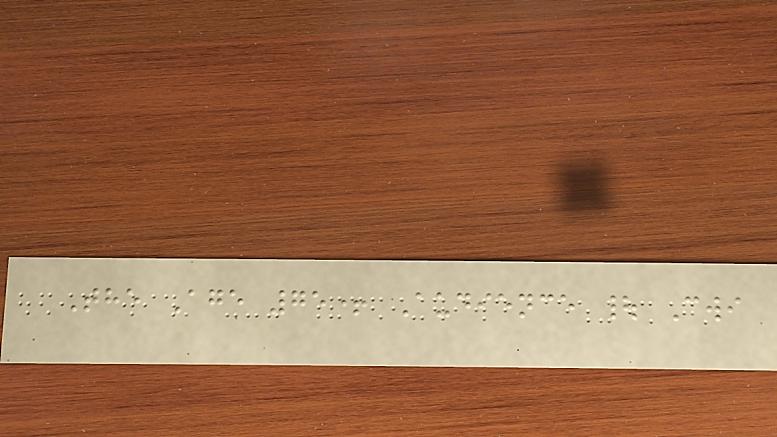The Age 75+ Audience | Cwi
